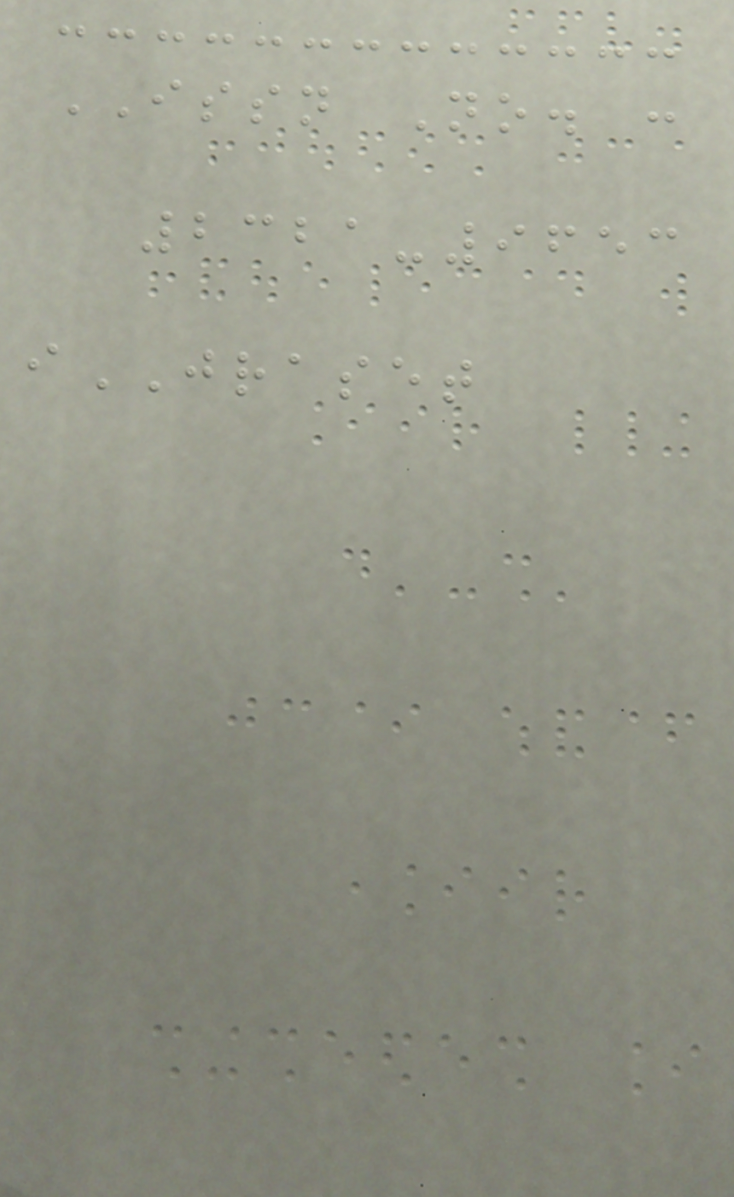ISSN No. :
2321-9653
iJRASET
